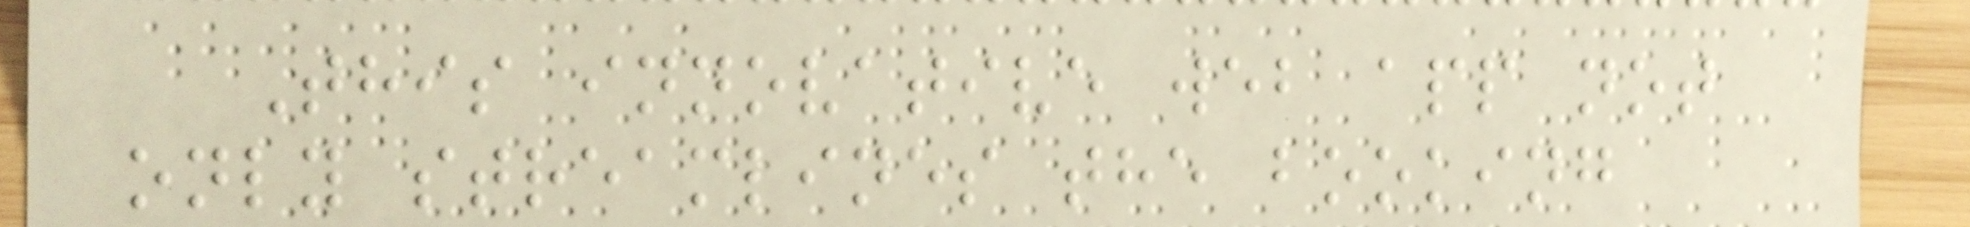This innovative web app not
only streamlines the booking
